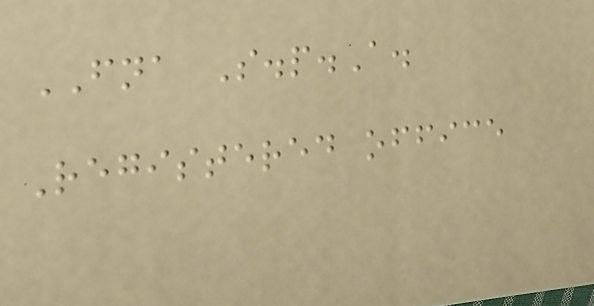FNA S.p.A.
Registered office
